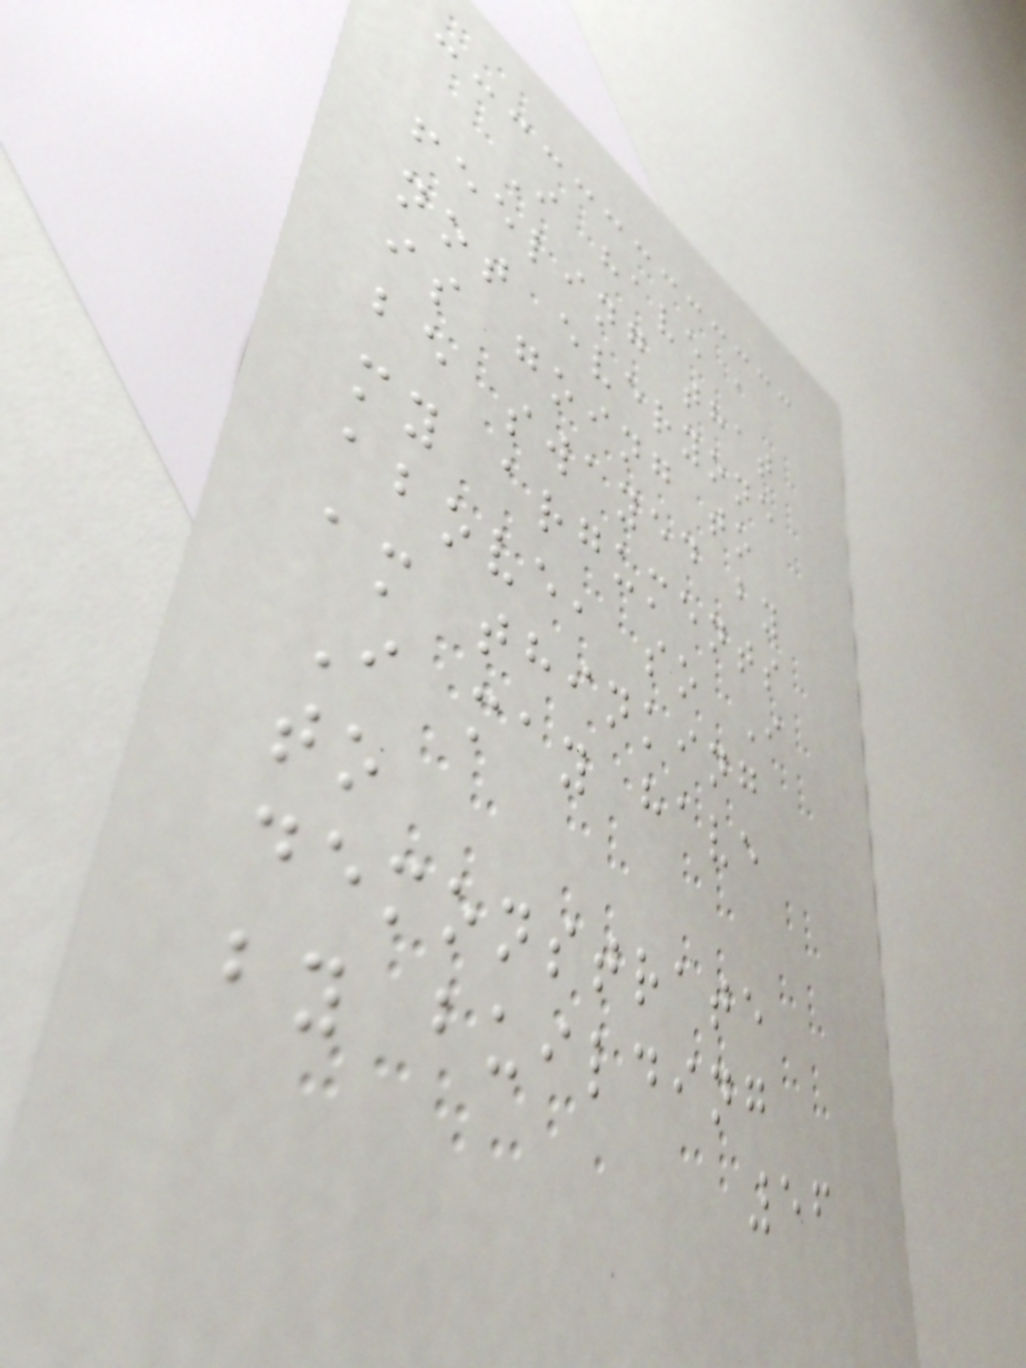I have a
feeling that
not everyone
is going to
be swayed by
my arguments
above, so I
am thinking
I may have
to
demonstrate
by building
56
